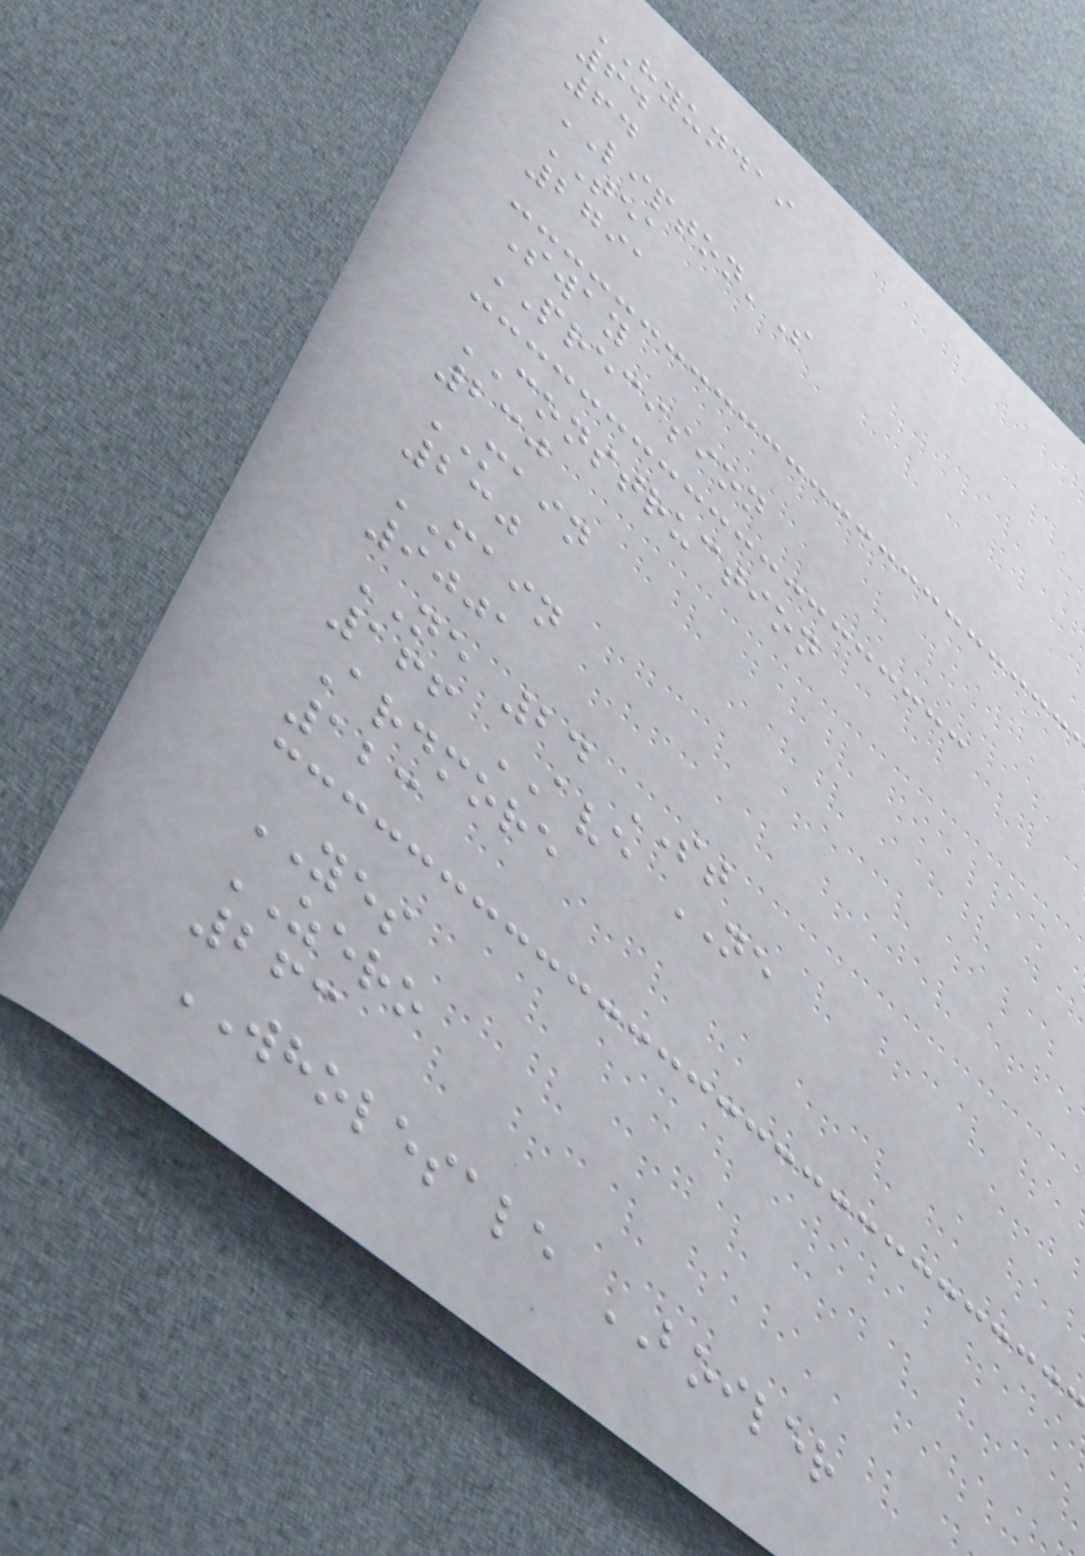HYUNDAI
64
64
LIPTON'S
TEA
2791
Sway
PRECISION
CONSTRUCTION
230
MAIN
230
MAIN
9001
NE 24 ST
166 AVE NE
Ardmore
123
YES
ZERO
263
WHOLESALE BOILER
